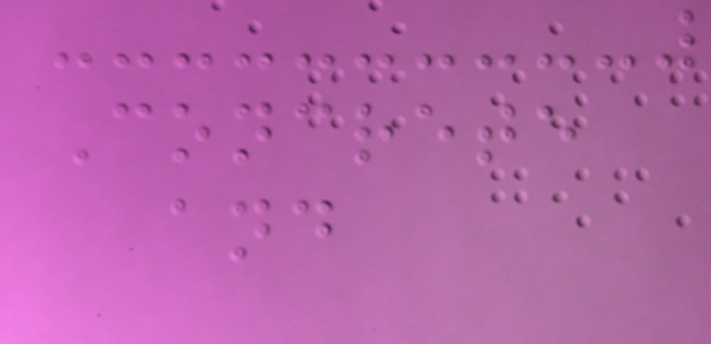Concrete
and
